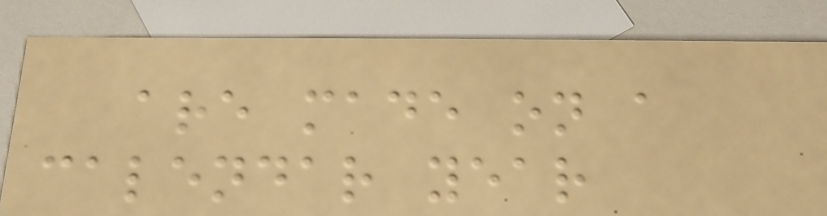are made on a
calendar year
